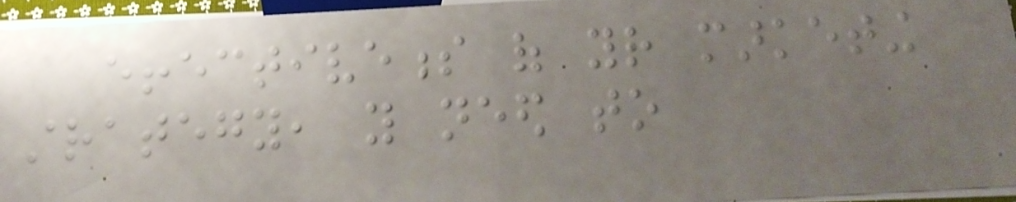effectiveness of your marketing
strategy, you need to
